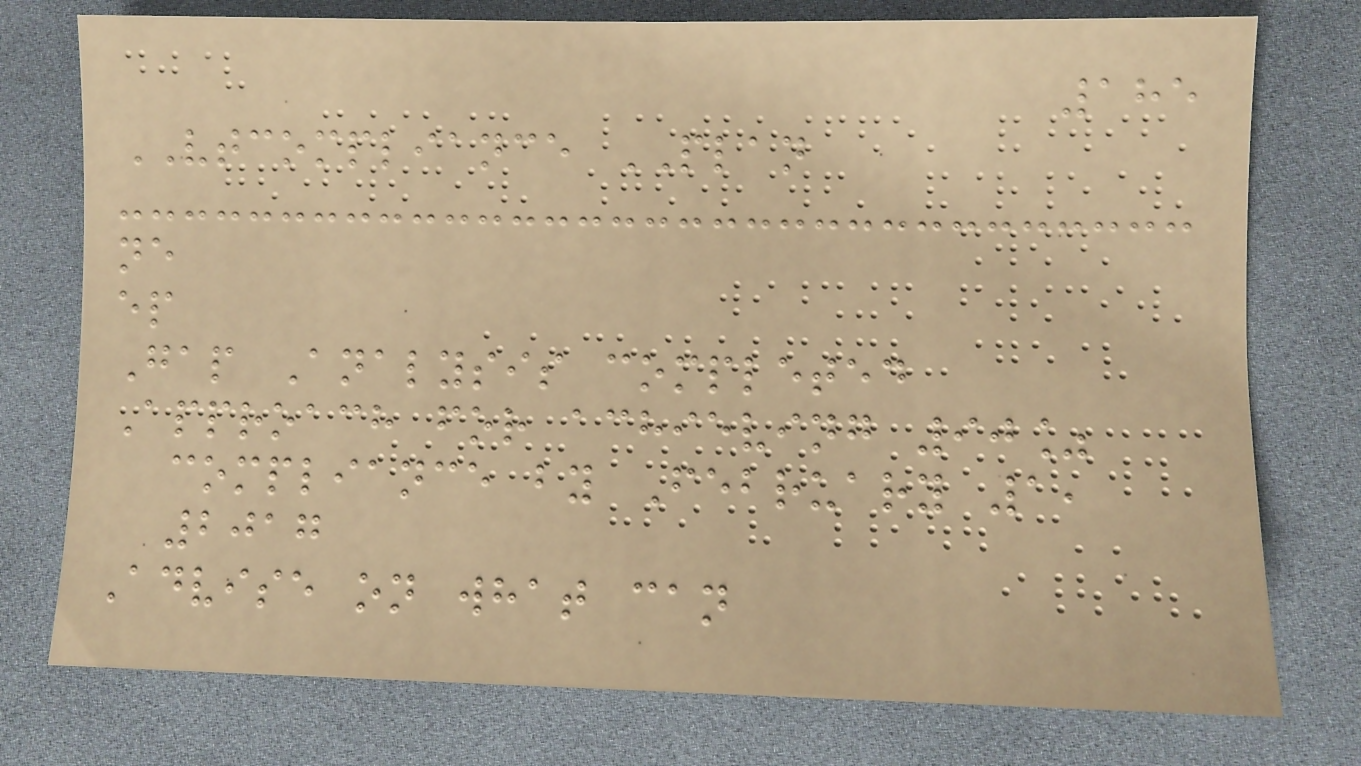185
VTCOMPLIANCE PLAN
ne
ep
Gap Analysis completed
Approach for achieving 90%
compliance by February 1,
2017
Advise on what can
